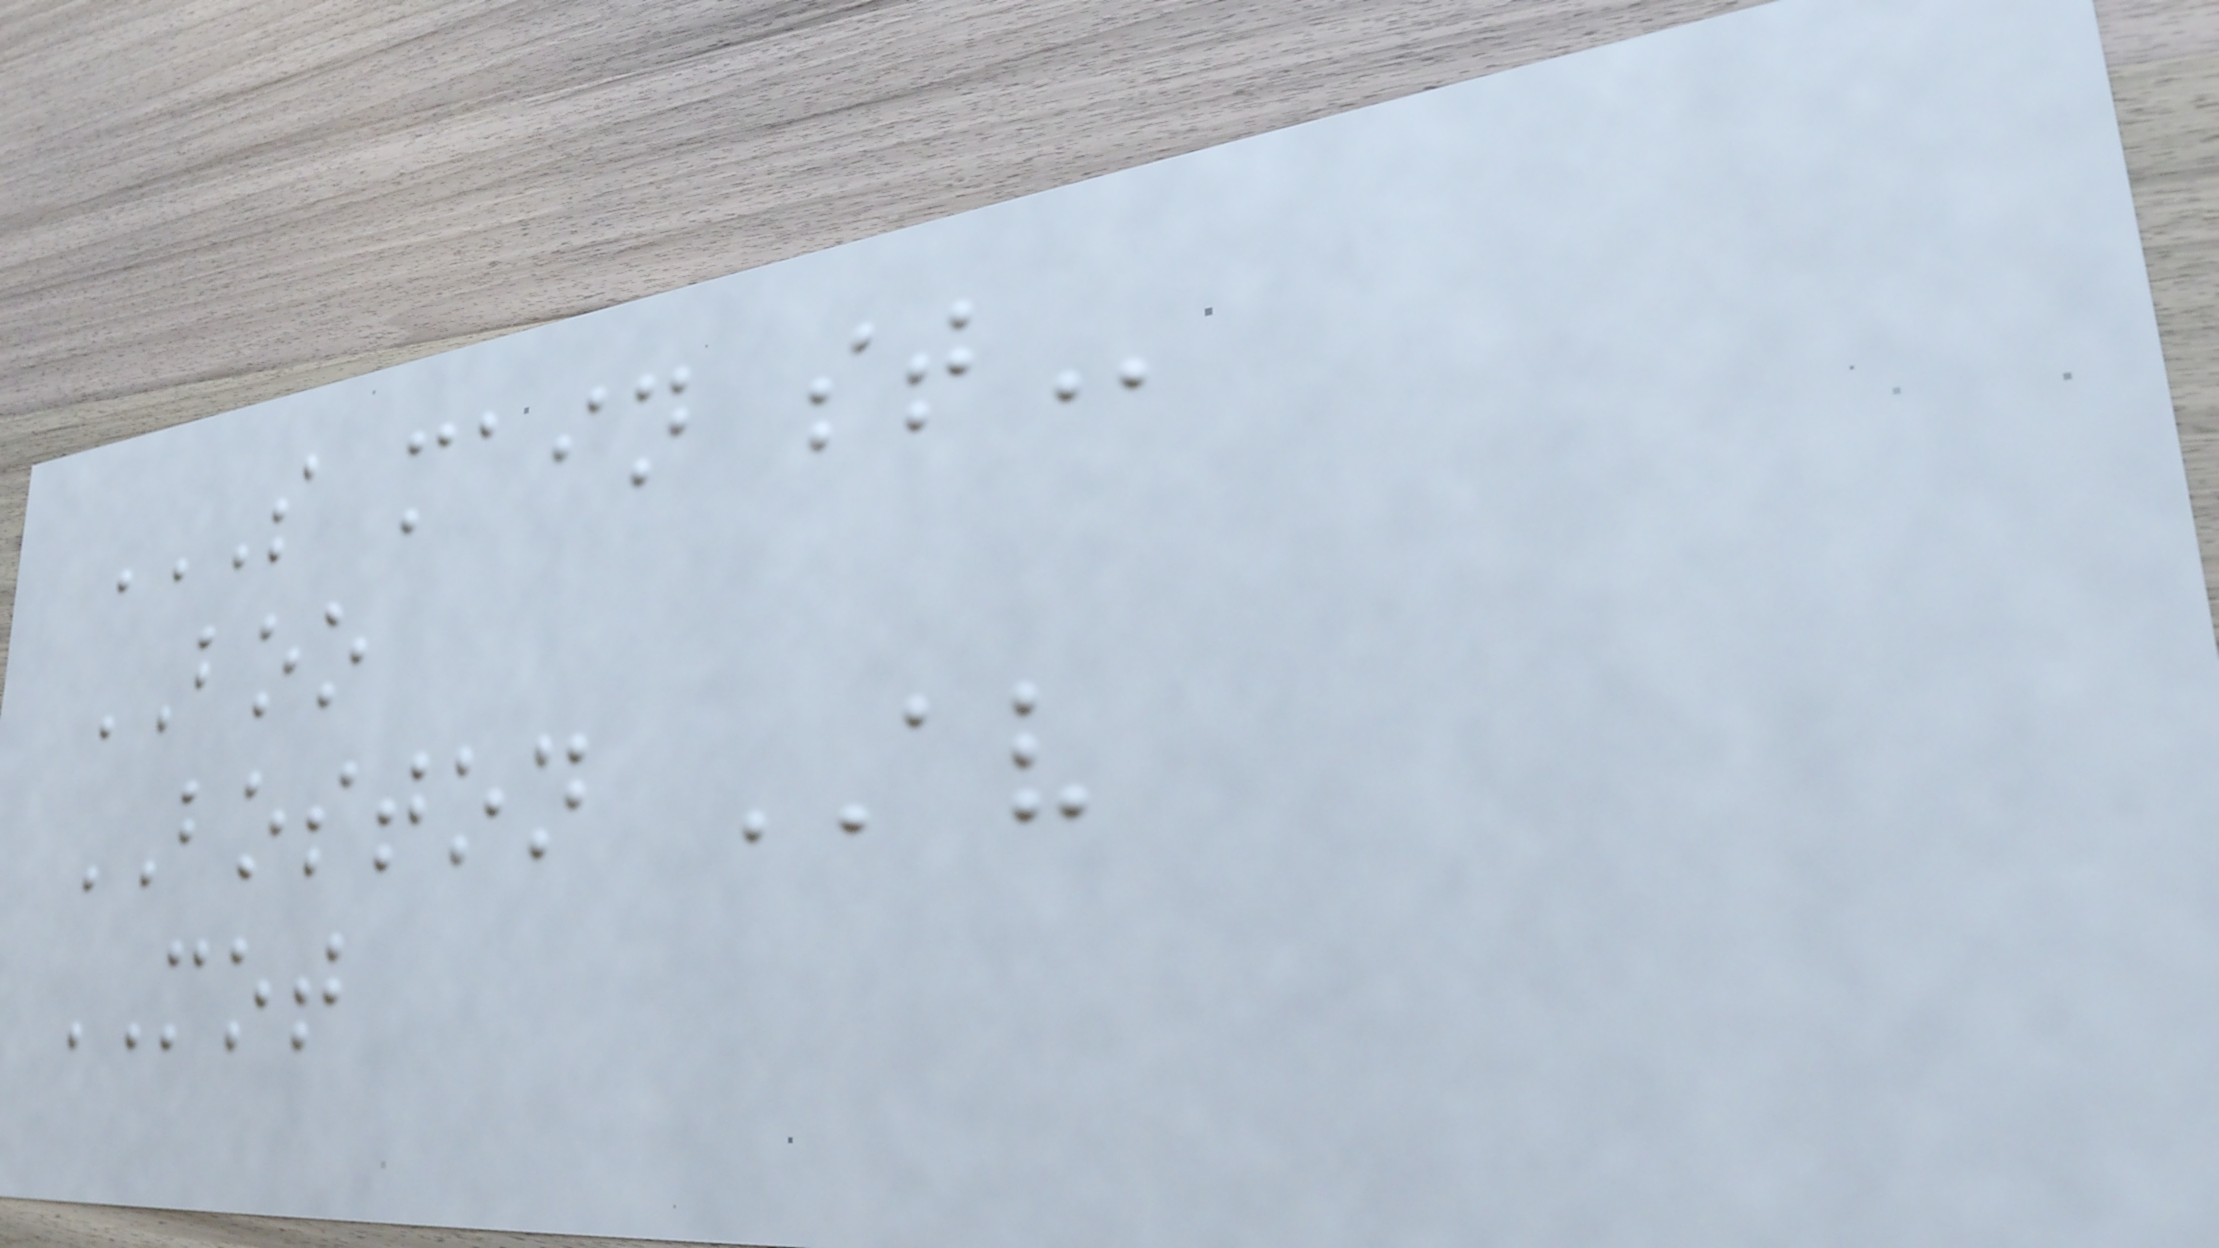S MAIN ST
BOO
BOSTON AV
MOT
